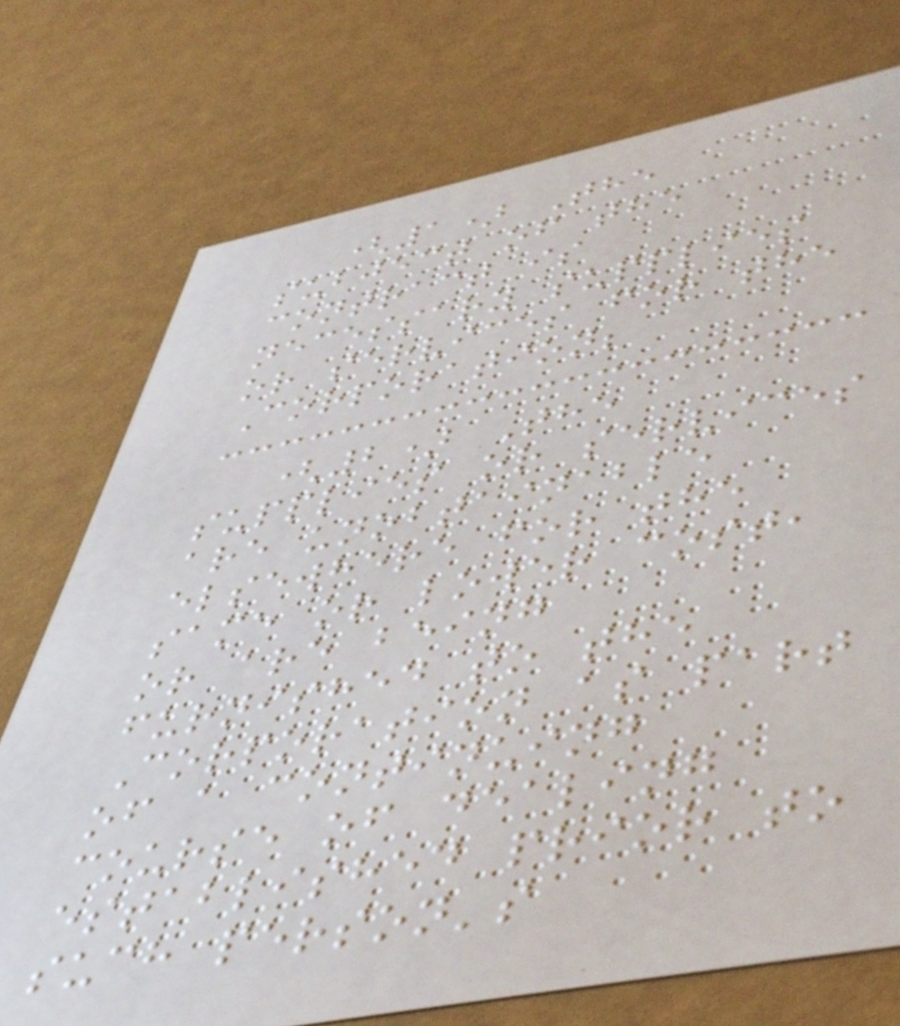(1) The
subject of the
contract is
necessary supplies
or services for the
Corporation;
(2) The
supplies or services
are unobtainable
elsewhere for the
same or lower cost,
or are being
furnished to the
Corporation as part
of a continuing
course of dealing
established prior to
such person's
